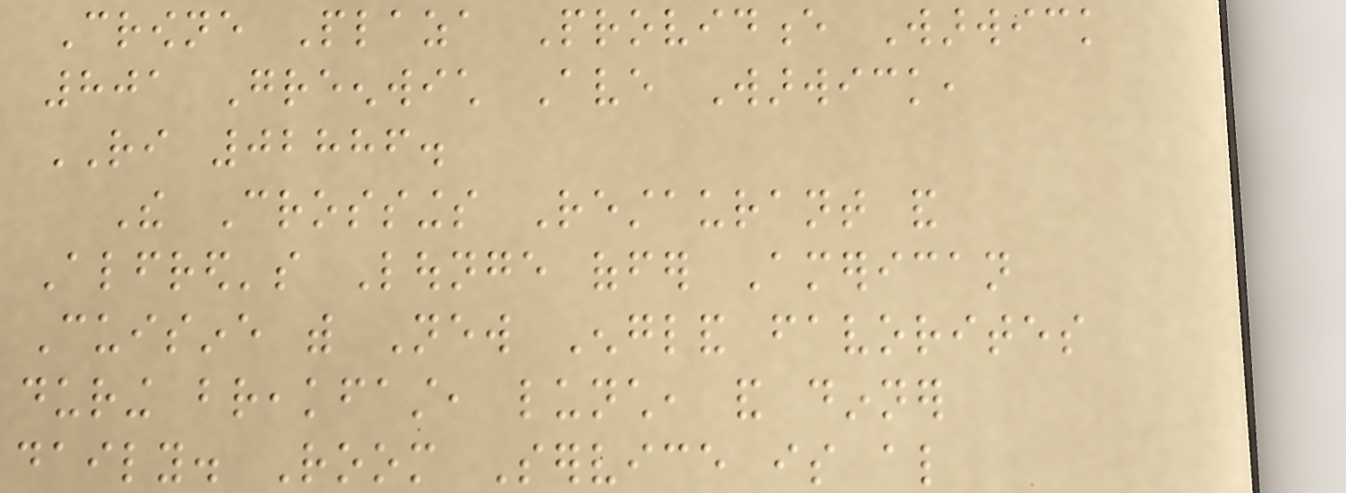Crowne Plaza Providence Warwick
801 Greenwich Ave Warwick,
RI 02886.
The Crossings Restaurant and
Alfred's Lounge offer American
Cuisine with New England favorites
during breakfast, lunch, and dinner
daily. Room Service is also
